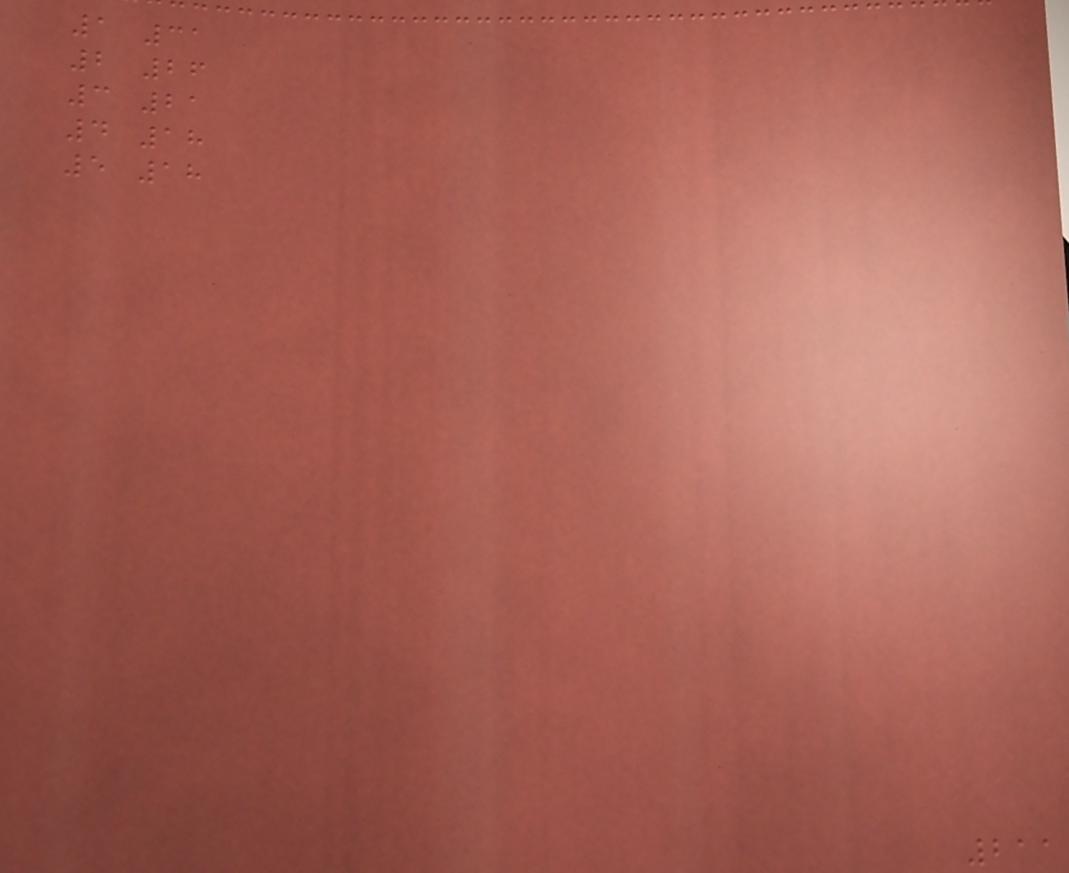1 31
2 26
3 21
4 18
5 18
211
